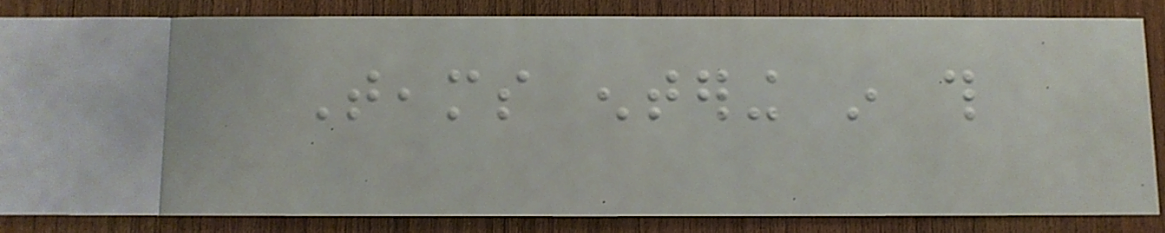Teams entering in this
